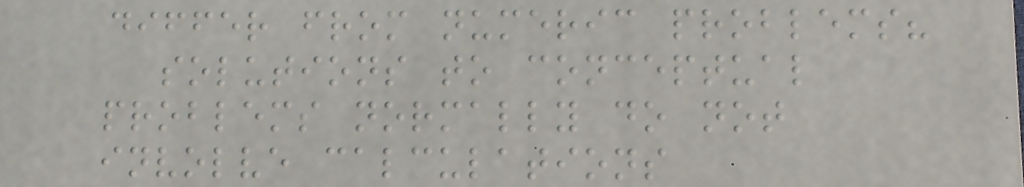differ from numeric problems?
solutions to conceptual
problems normally do not
involve calculations
